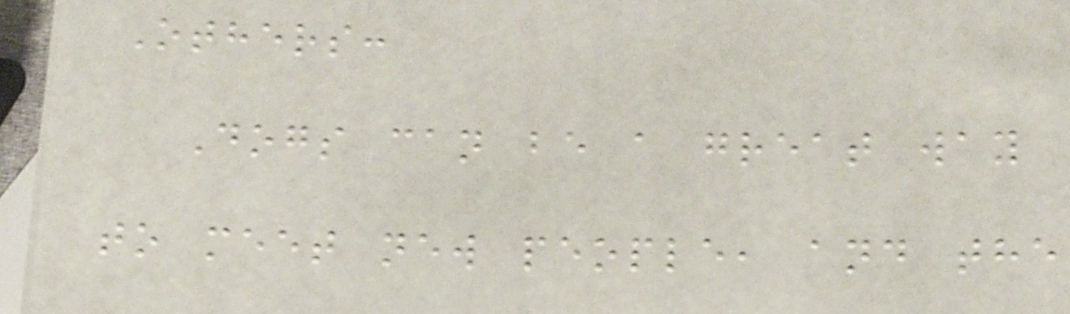Others:
Dogs can be a great way
to meet new people, and the
